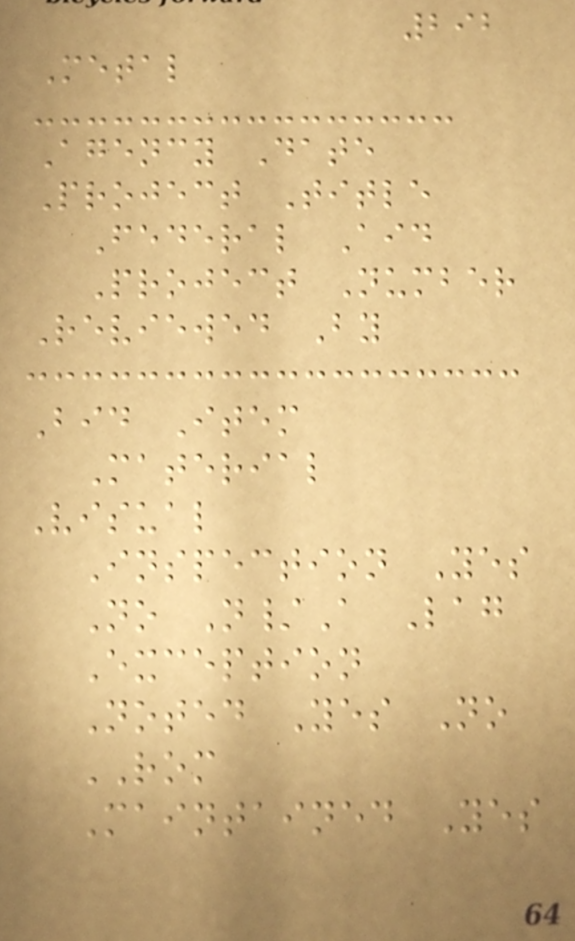292
Metal
Agency Date
Project Title
Federal Aid
Project Number
Reviewed By
Bid Item
Material
Visual
Inspection Yes
No N/A Lag
Exception
Noted Yes No
ROM
Maintained Yes
